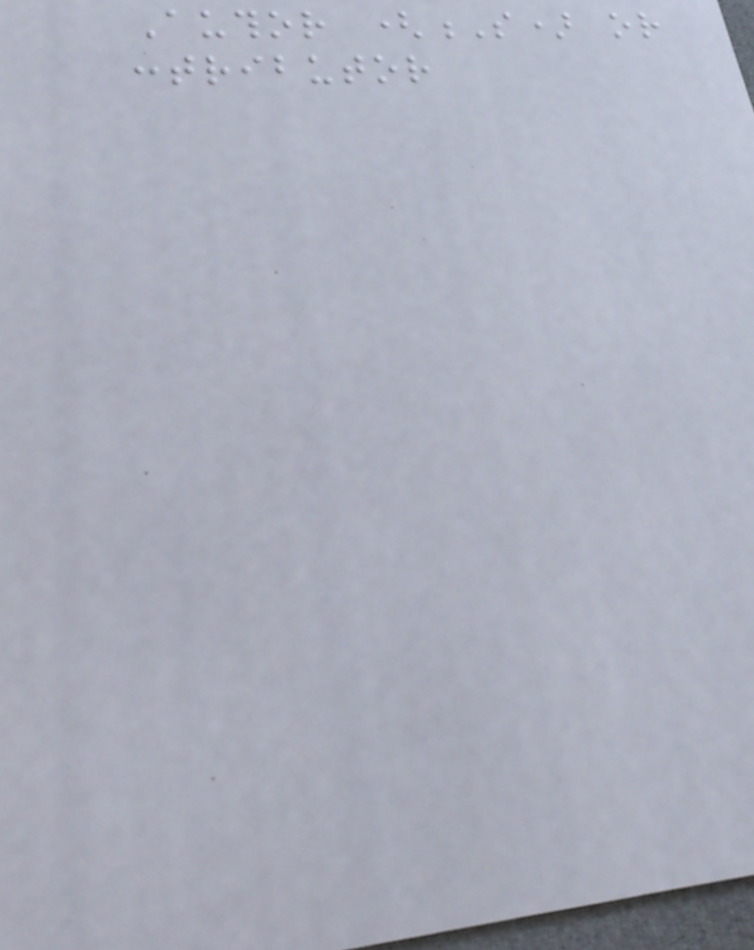Author (S) or
contributor
